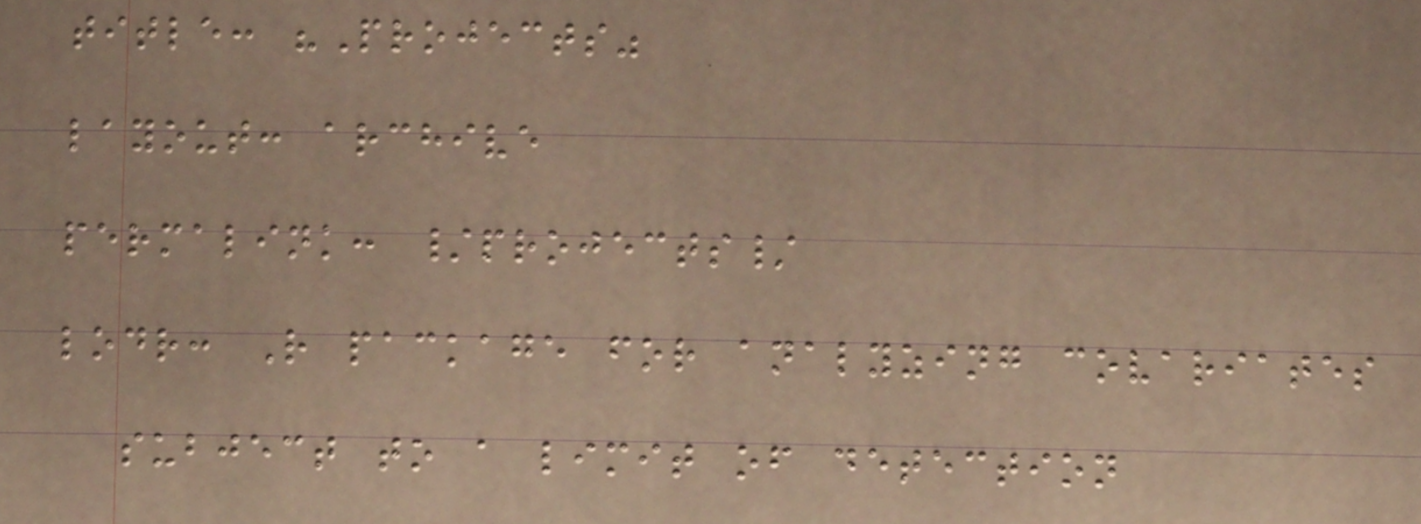title: "Projects"
layout: archive
permalink: /projects/
lodr: R package for analyzing covariates
subject to a limit of detection
